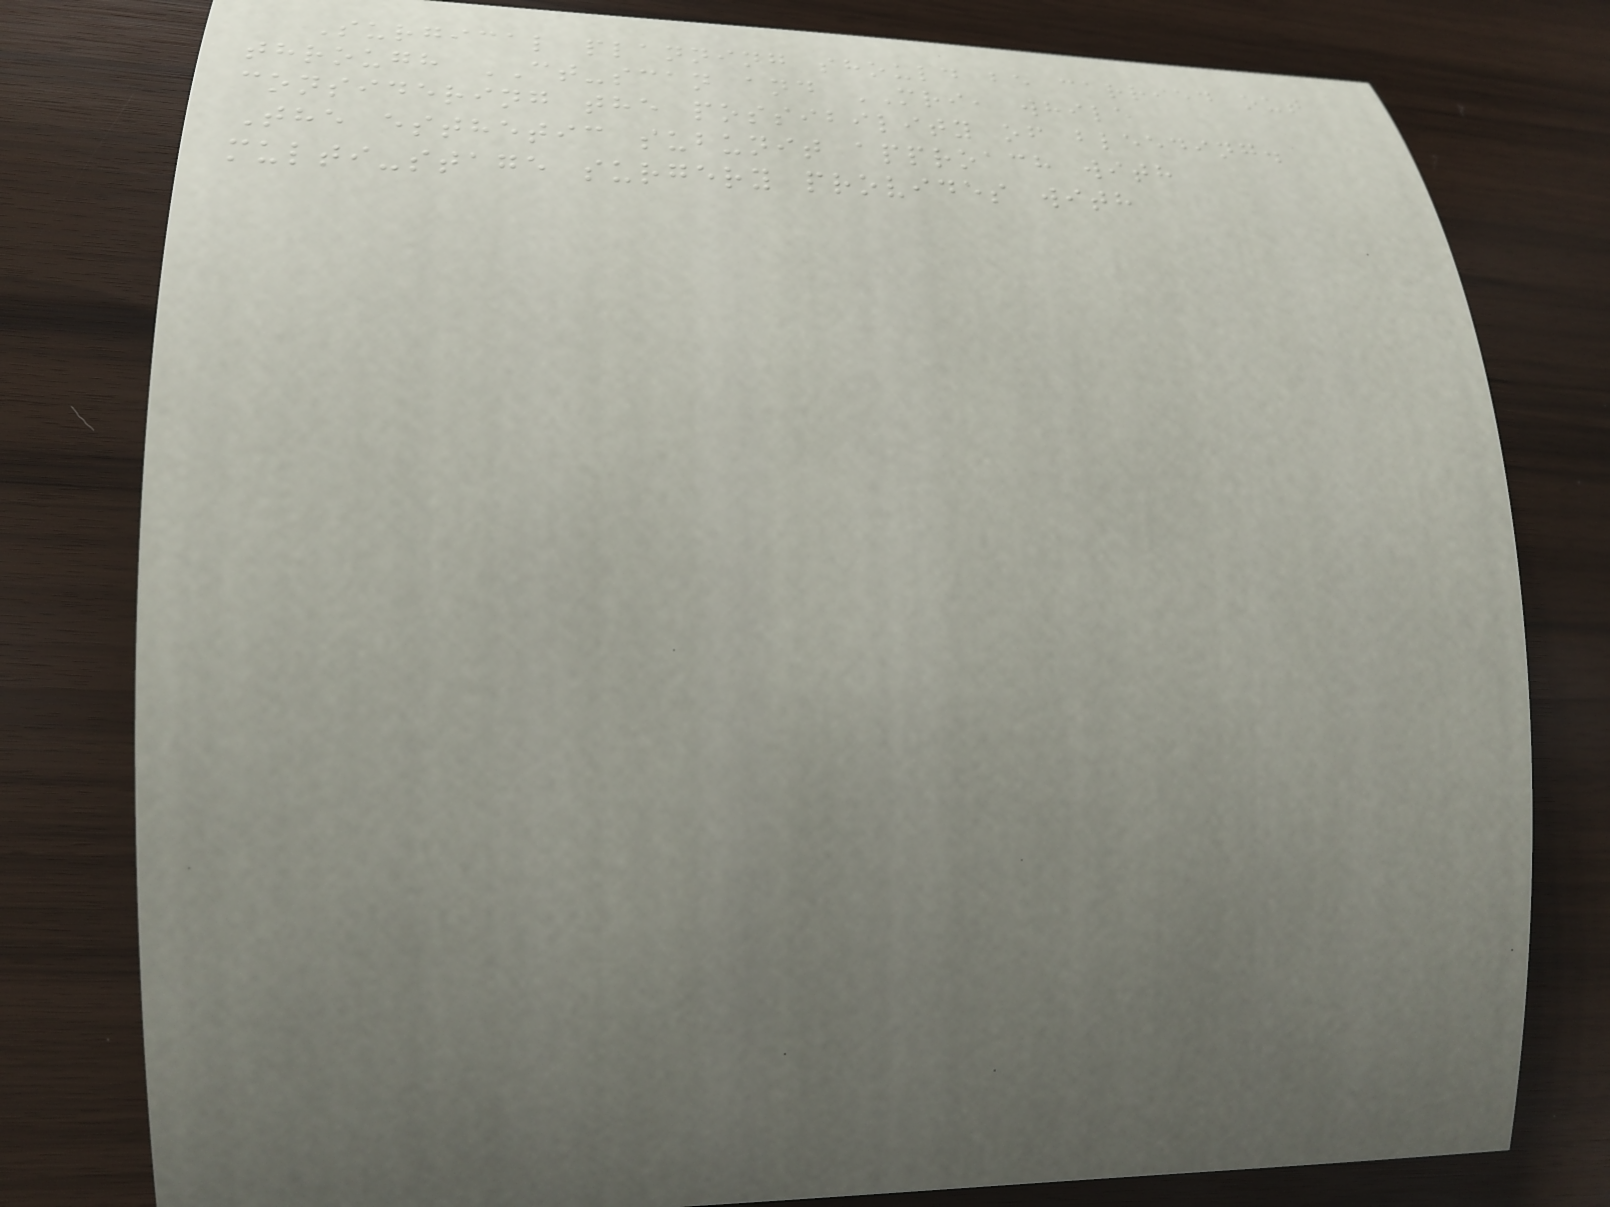Surgical planning should be carried out
through CT-scan and MRI, while
considering the possibility of bleeding.
The esthetic subunit approach with
multi-stage surgery provides with
